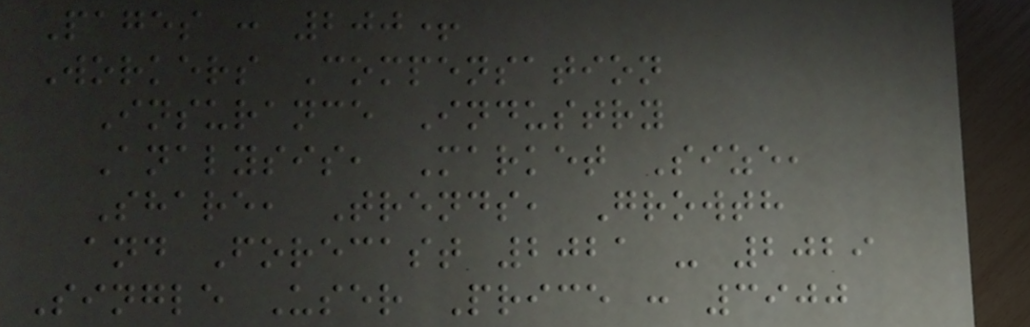Pages : 200+
Workers Compensation
Insurance Industry
Analysis, Market Size,
Share, Trends, Growth
and Forecast 2021 - 2029
Single User Price : 3900
